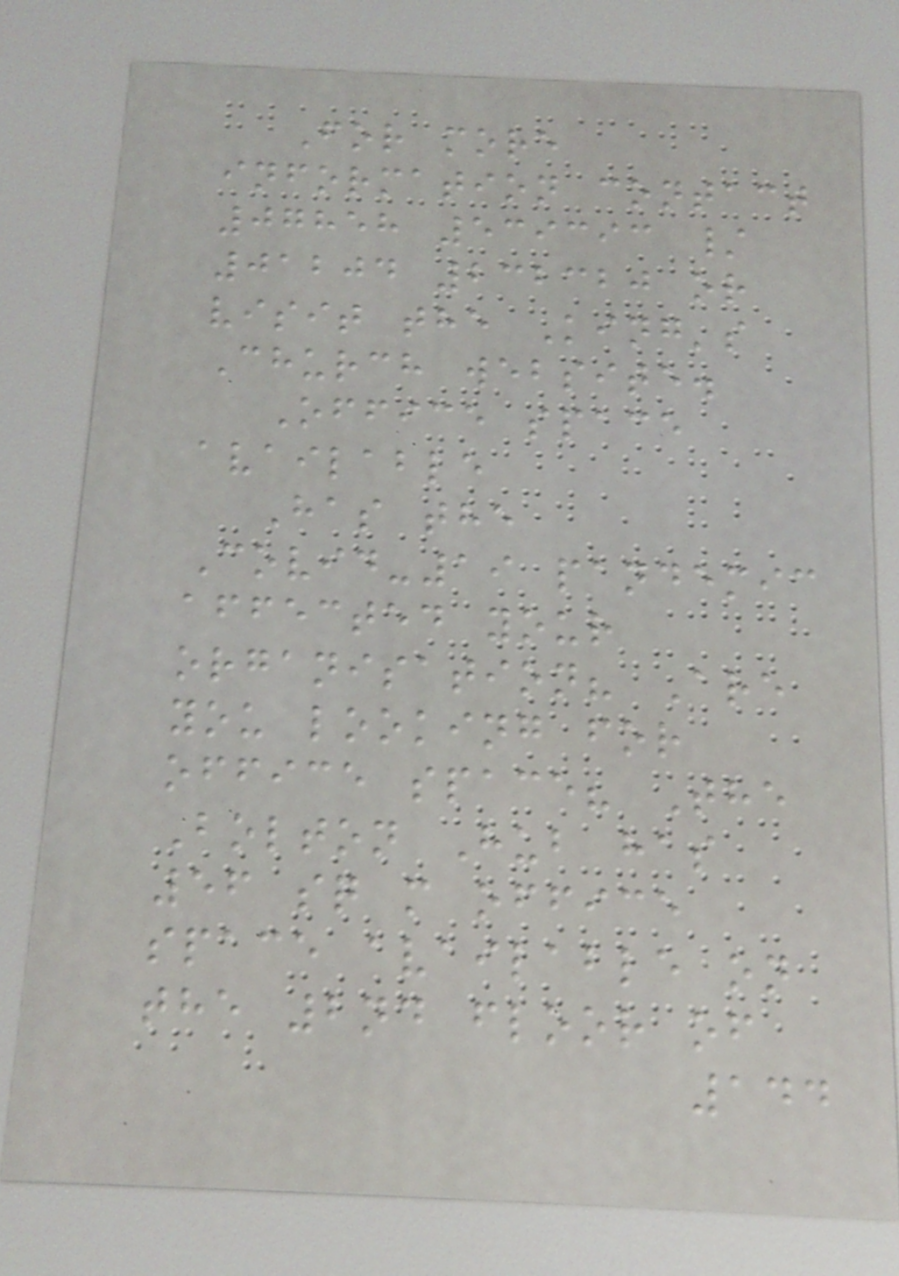For more
information contact
07858 539393 /
01204 232320 or
visit the King's
Church website.
Office space
available
Has the
Covid-19 pandemic
affected your
organisation? Are
you looking for
office space? The
Bolton Hub has
56 sq m office
space available on
the 2nd floor of
144
